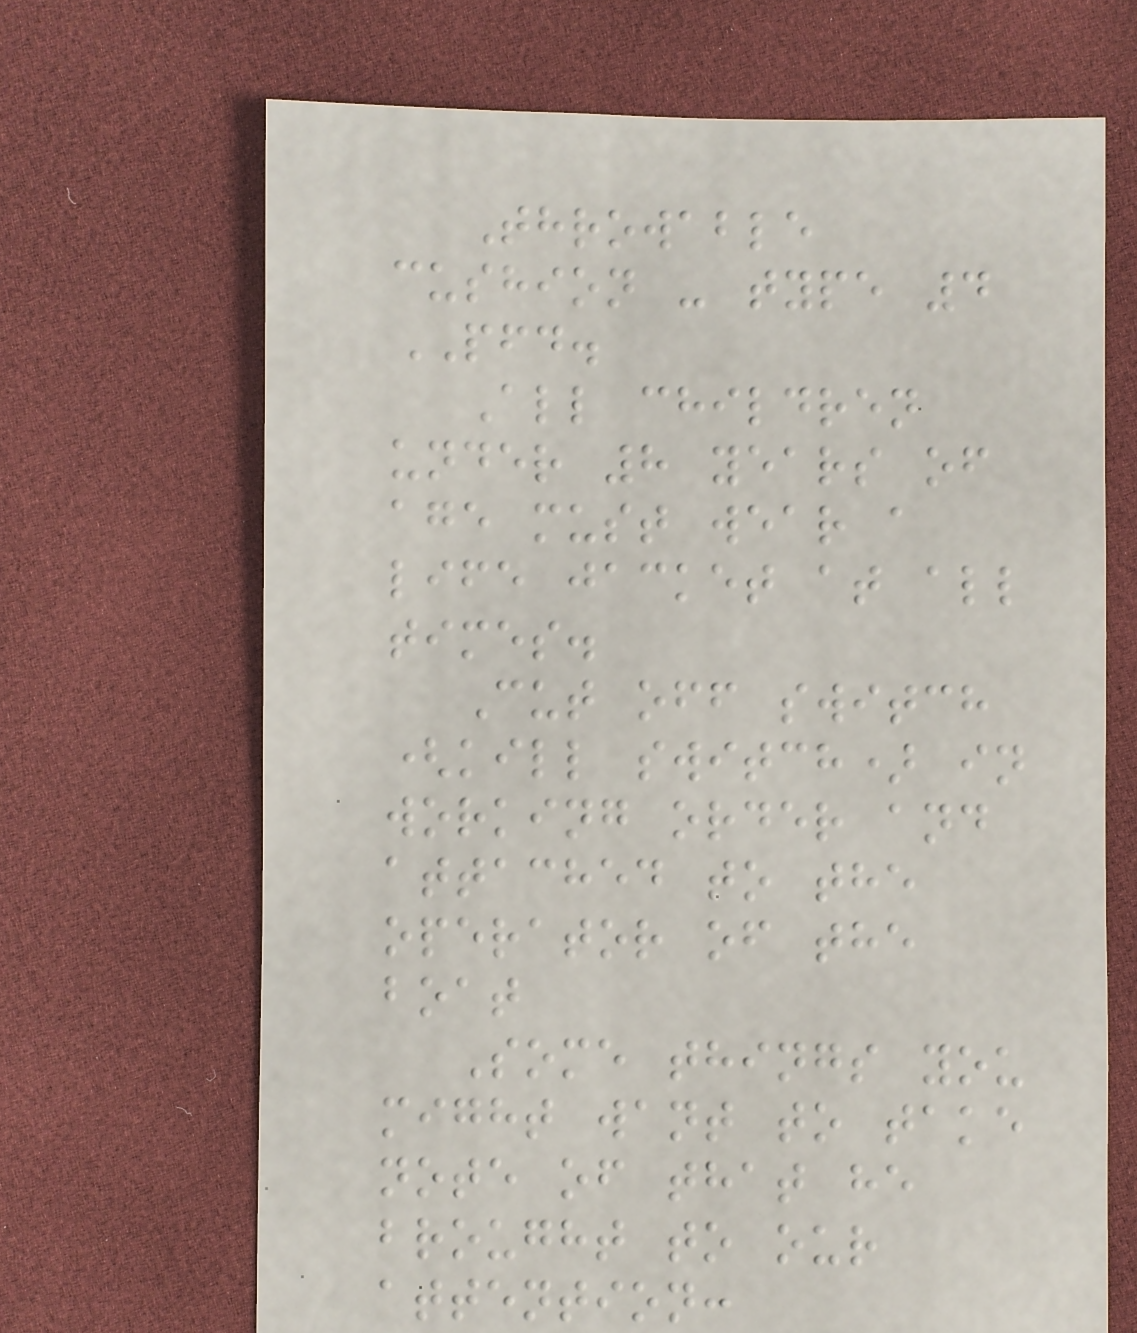Throwable
cushion - type 4
PFD.
All children
under 8 years of
age must wear a
life jacket at all
times.
Cut off switch
(kill switch) in
working order and
attached to the
operator of the
boat
Some things you
might want to take
note of that he
brought to our
attention:
